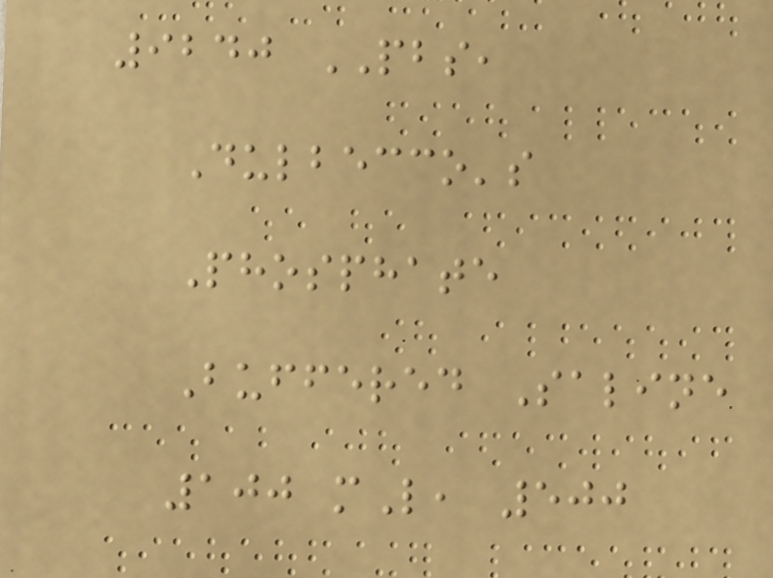9240 PBS,
Dulbecco's
Phosphate
Buffered Saline
100 mL, 500
